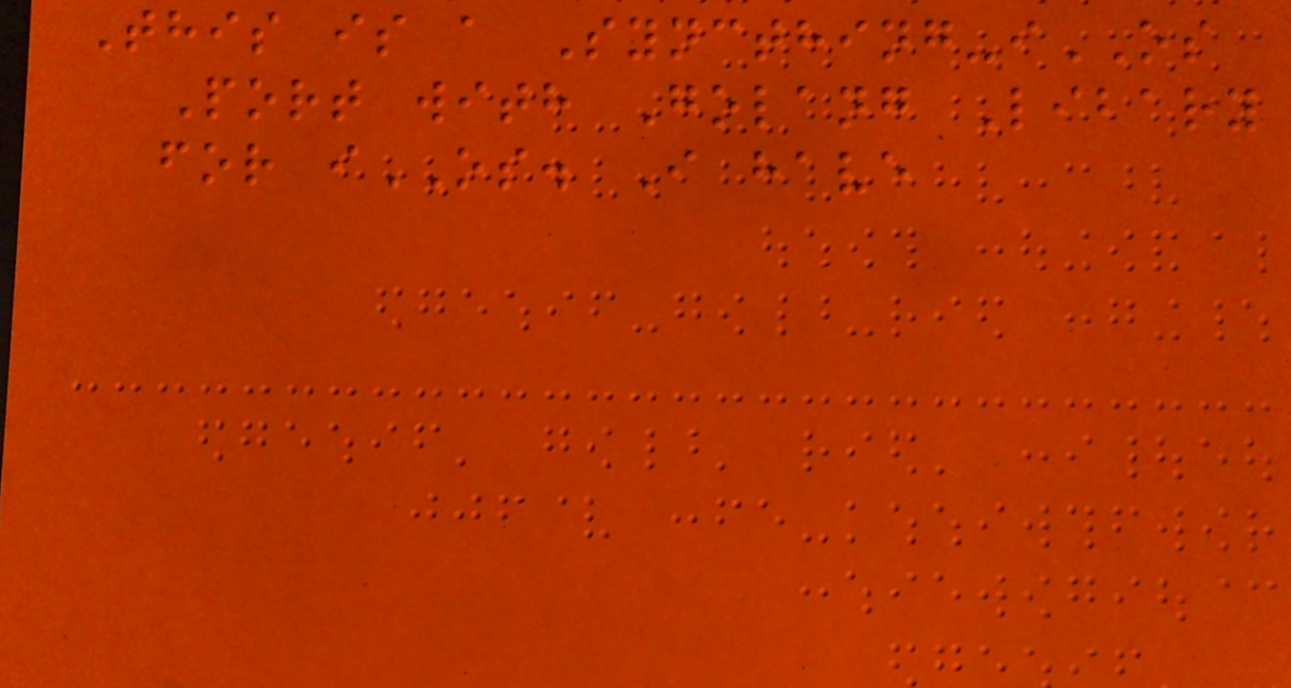This is a Syncthing-iOS
Port with Golang Libary
for iOS. I have
